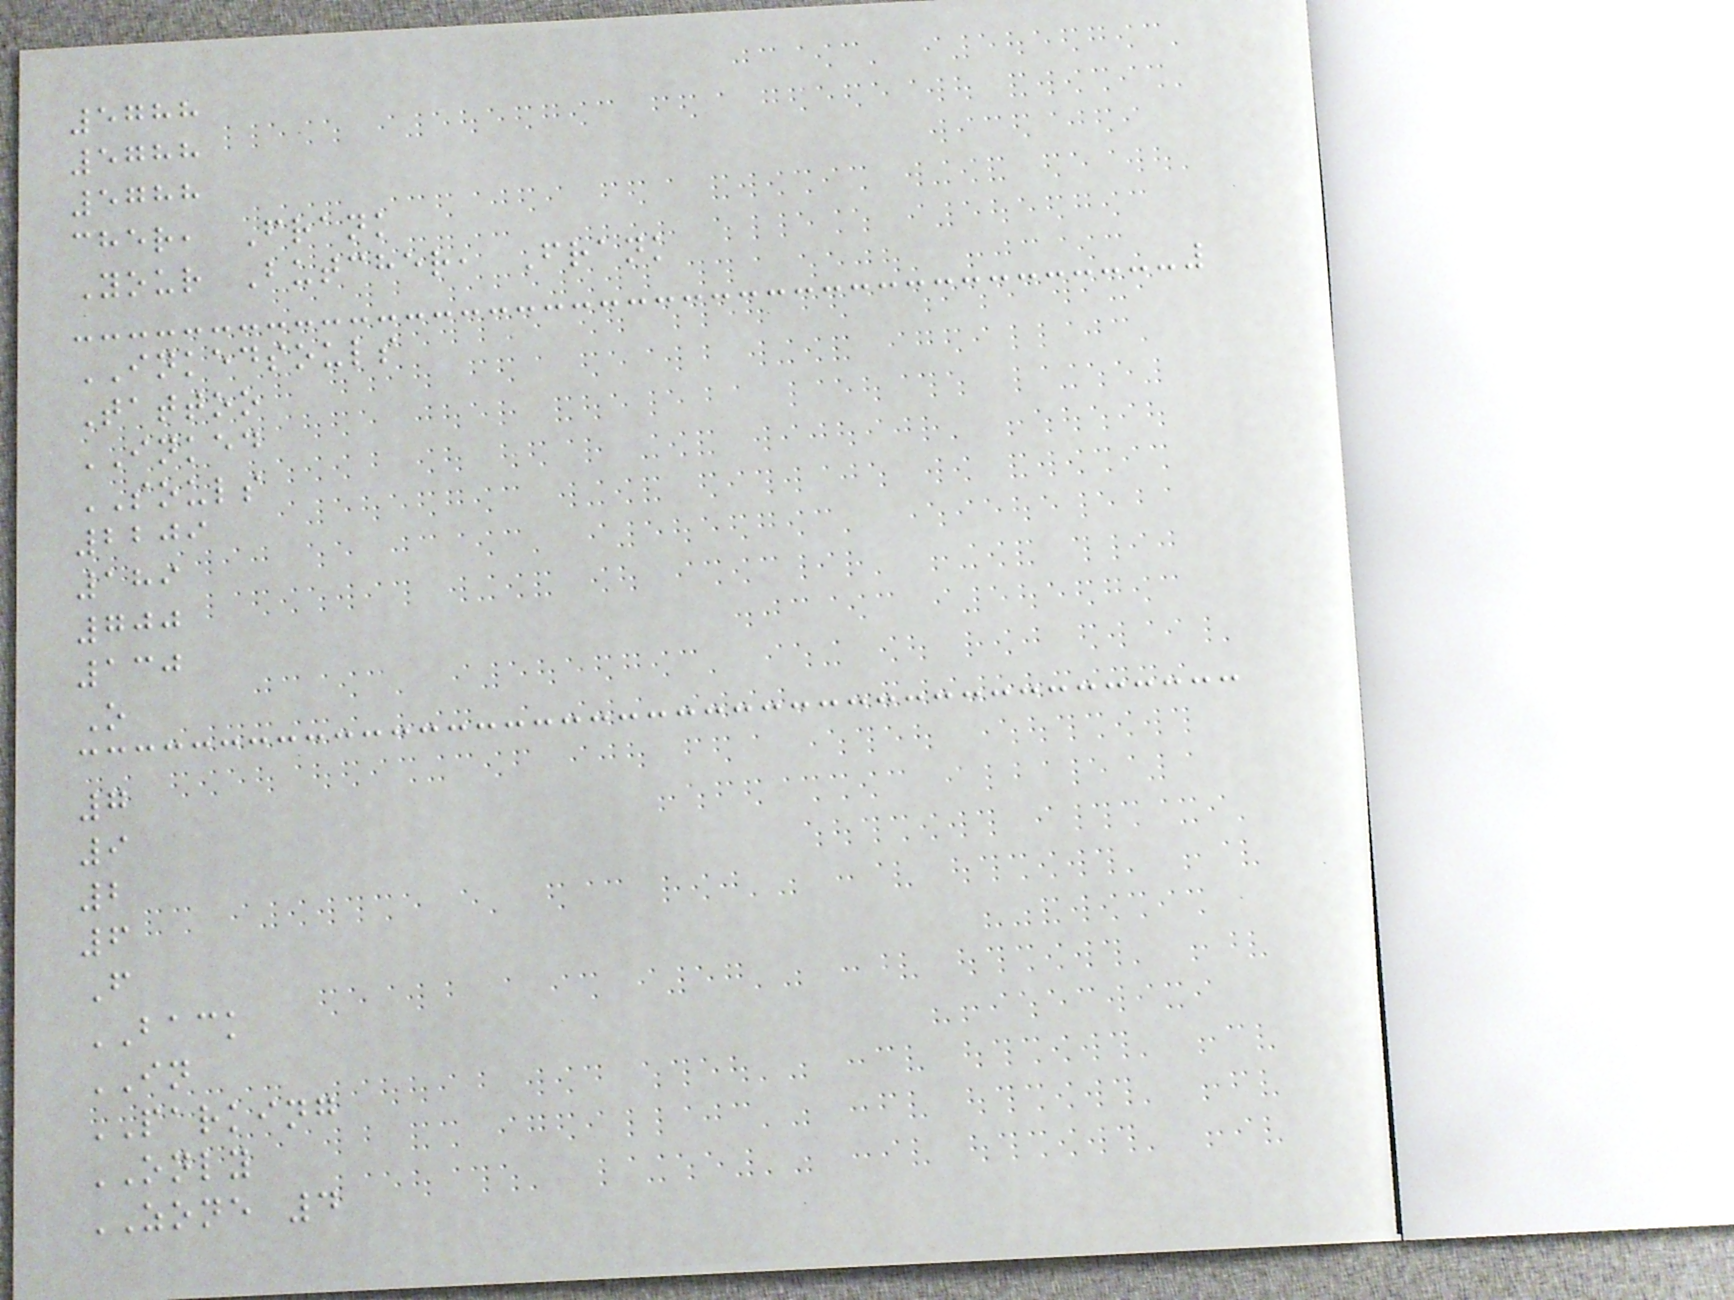5788
5788
5788
cher, Frank
Your Butcher, Frank
INKEDSOULS
Tattoo
INKED
SOULS
2209
189
700
130
O
7
9
2
6
F
BACK
IN
PARKING
ONLY
ZONE 4
